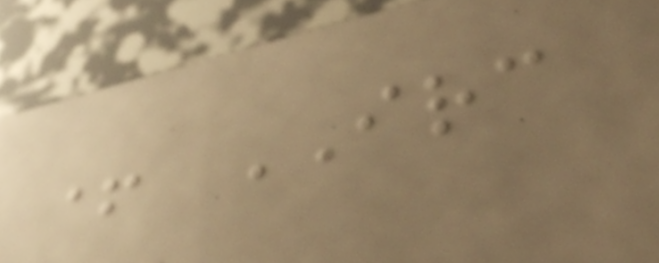+ IRC
